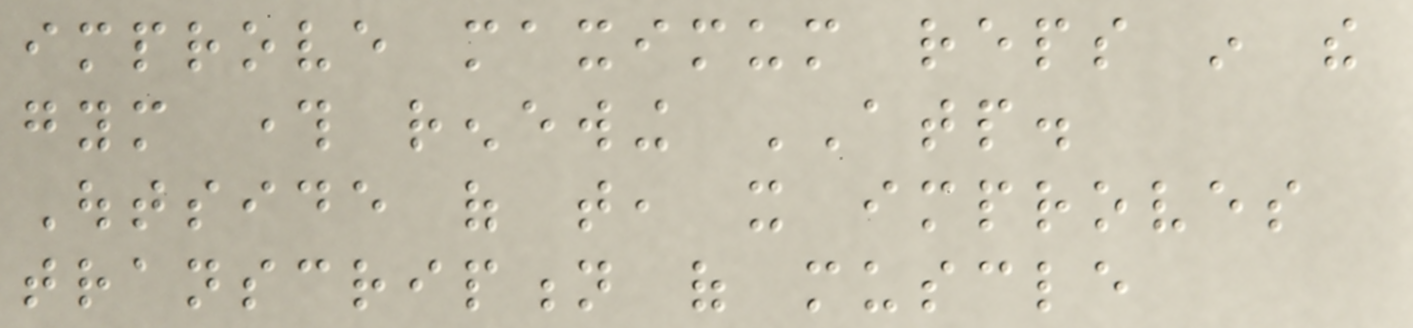improve maximum reps in the
gym through renewing ATP.
Outside of that, it improves
transcription of muscle
